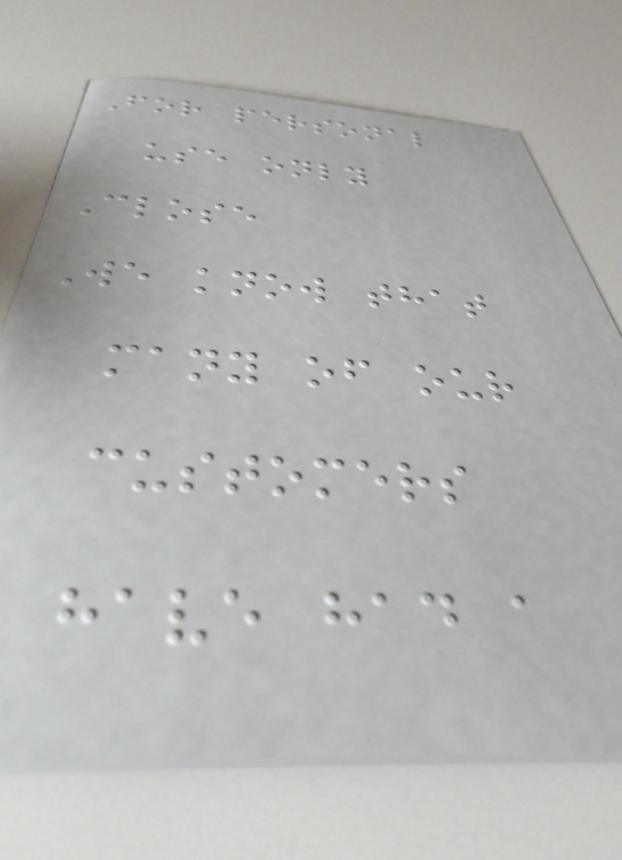For personal
use only
Close
We know that
many of our
customers
have had a
